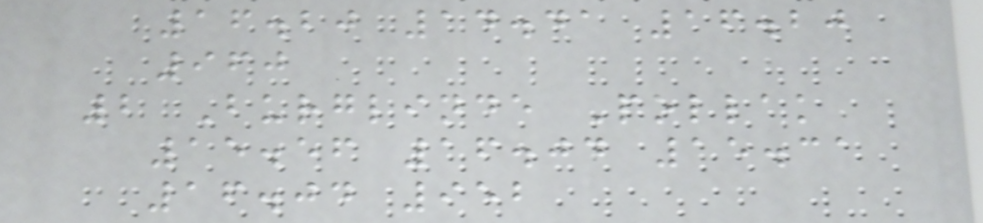16.20 14.41 16.20
960
2 Burglinde Pollak
15.56 16.04 15.31
16.04 952
